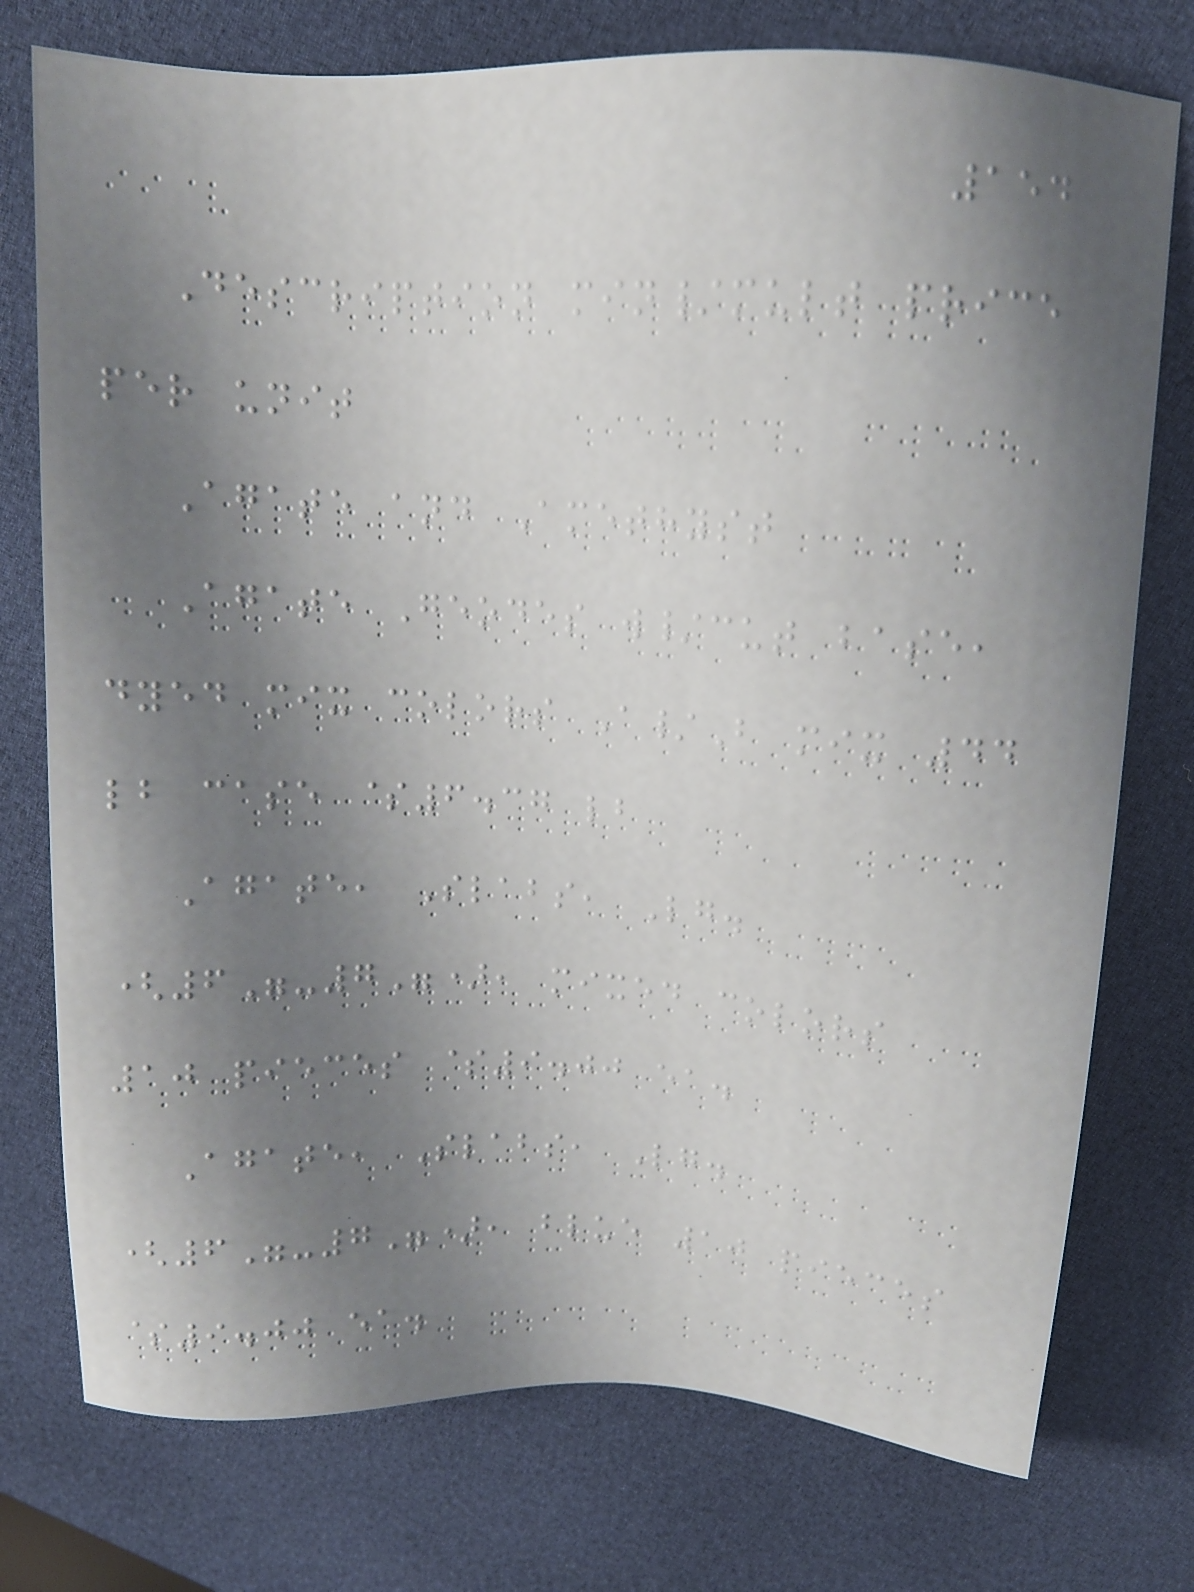154
Description min/mult price
per unit
Agate and Amethyst
Agate Geodes w/cut base,
dyed mix colors A/B mix 44
lb case $6.37 lb
Agate, Slabs, Lg.
(6"-7"), mixed colors
10 pieces $9.00 ea.
Agate, Slabs, Lg.
(6"-7"), blue 10 pieces
$9.00 ea.
